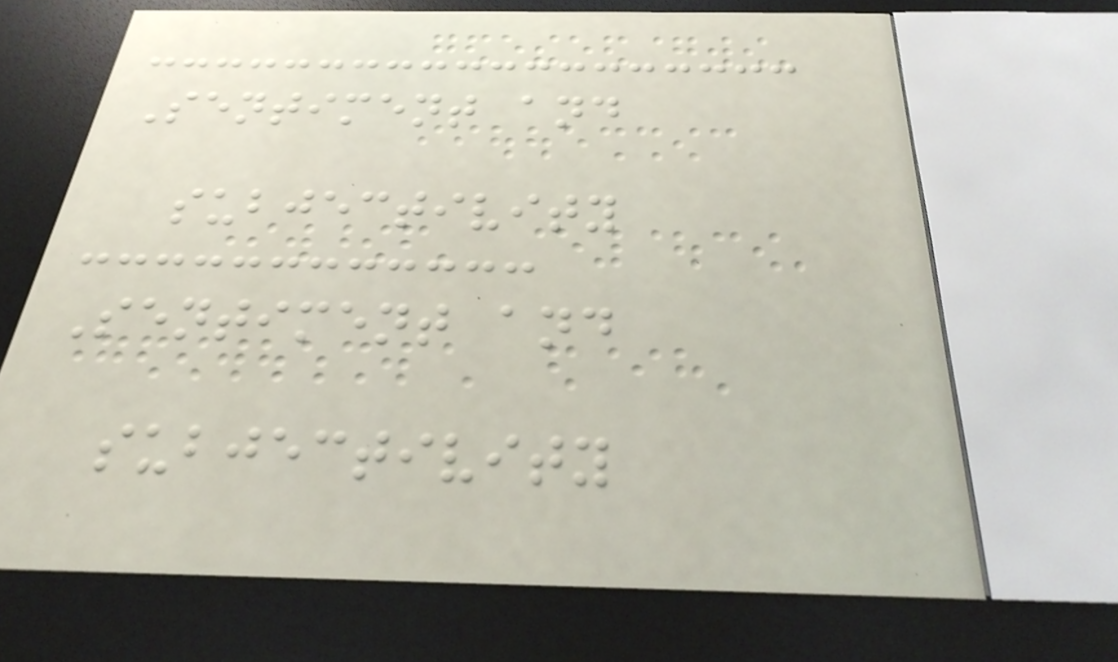Sentiment and
subjectivity
Sentiment and
subjectivity
